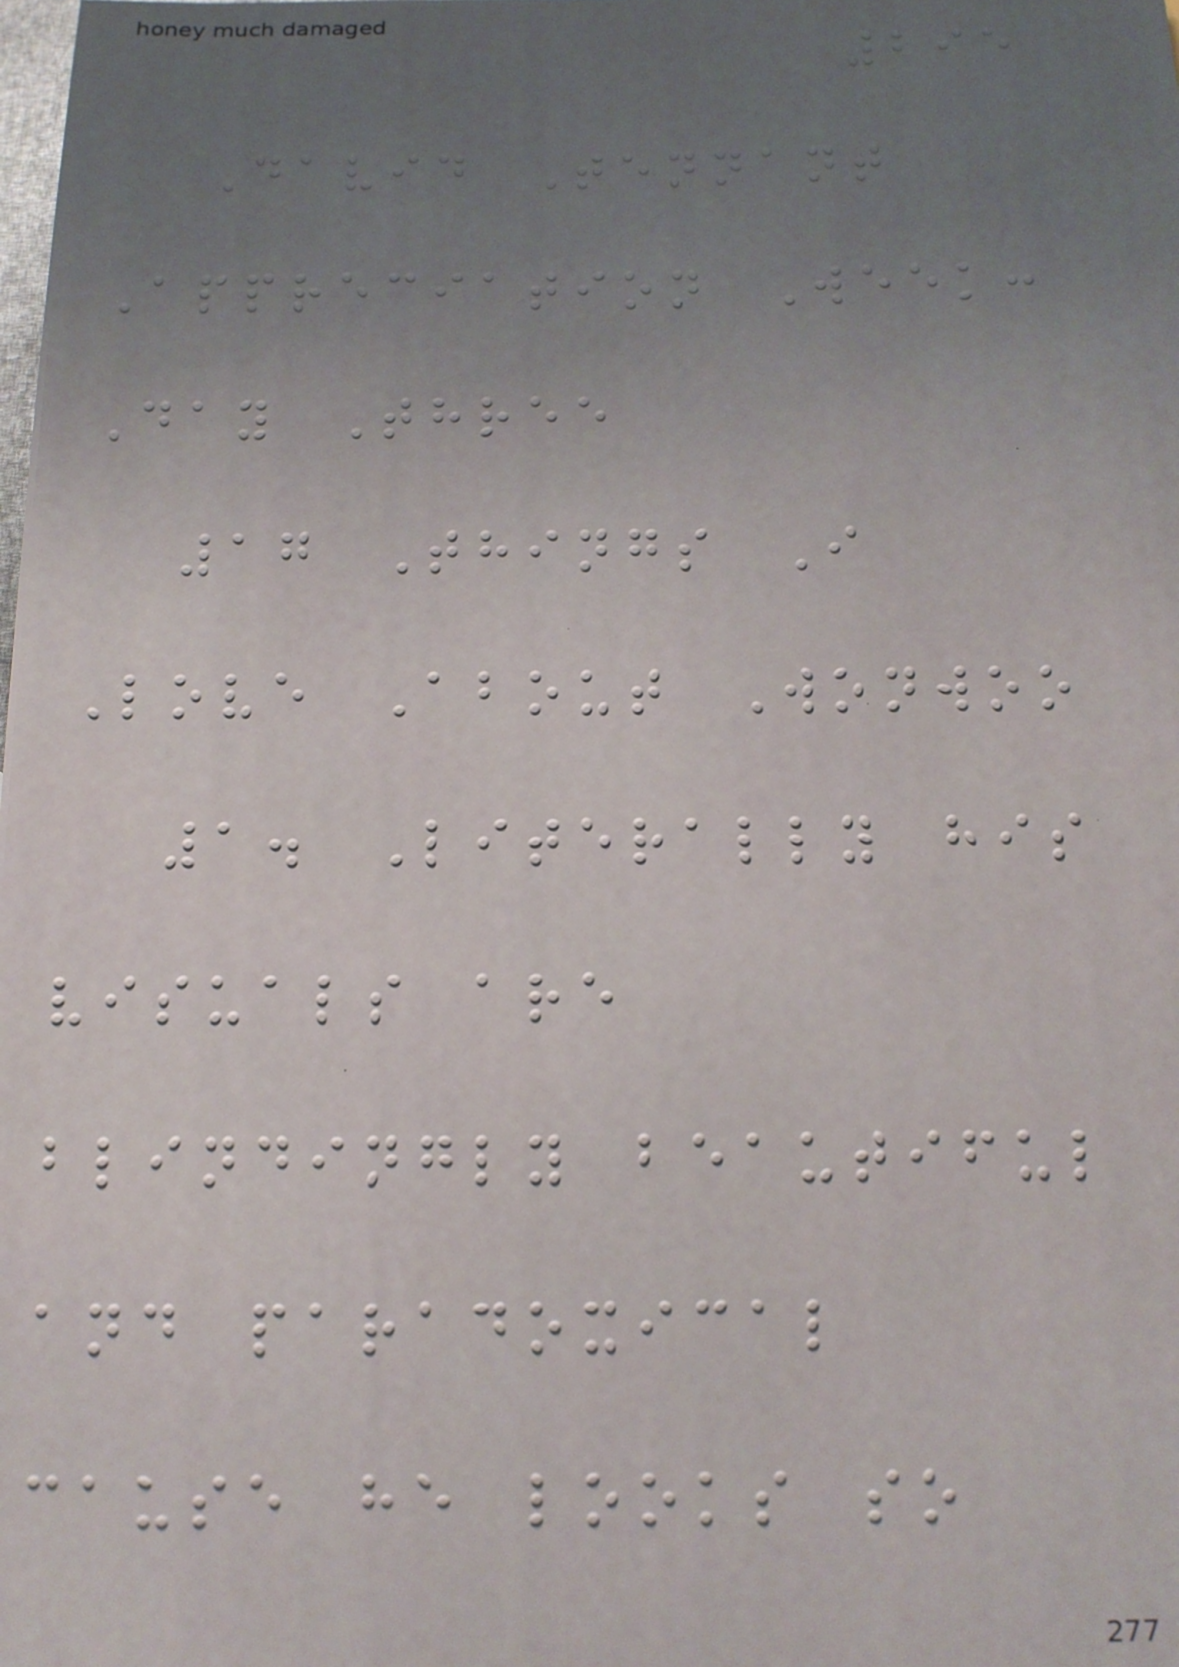295
David Tennant
Appreciation Week:
Day Three
17 Things I
Love About Wonwoo
1. Literally his
visuals are
blindingly beautiful
and paradoxical
cause he looks so
